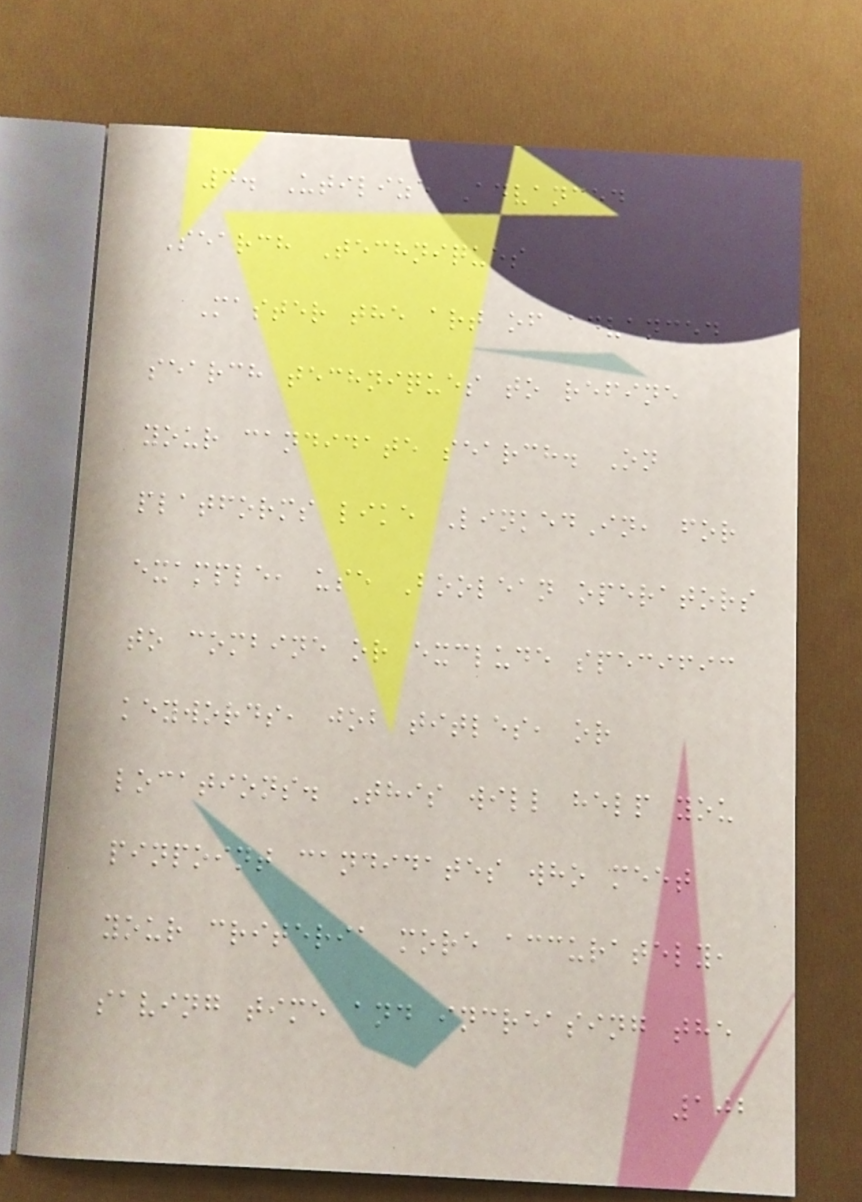4. Utilize Advanced
Search Techniques
Master the art of advanced
search techniques to refine
your candidate search. On
platforms like LinkedIn, for
example, use Boolean operators
to combine or exclude specific
keywords, job titles, or
locations. This will help you
pinpoint candidates who meet
your criteria more accurately,
saving time and increasing the
102
